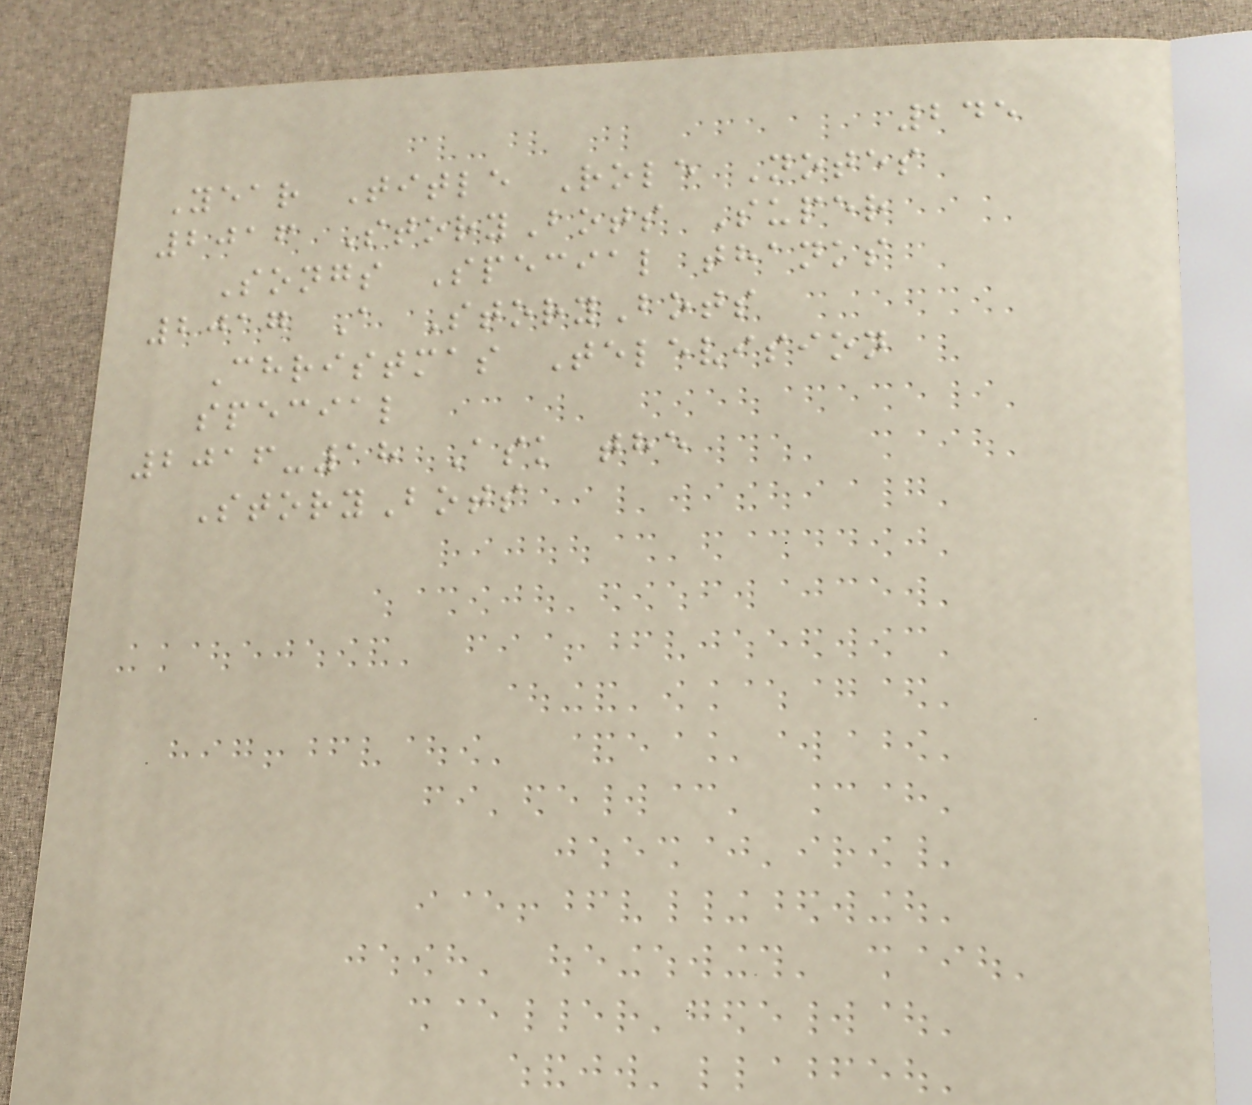245
Year Title Role Notes
2016 StoryBots Super
Songs Special thanks
2017 A StoryBots
Christmas Television
special
2016-18 Ask the
StoryBots
